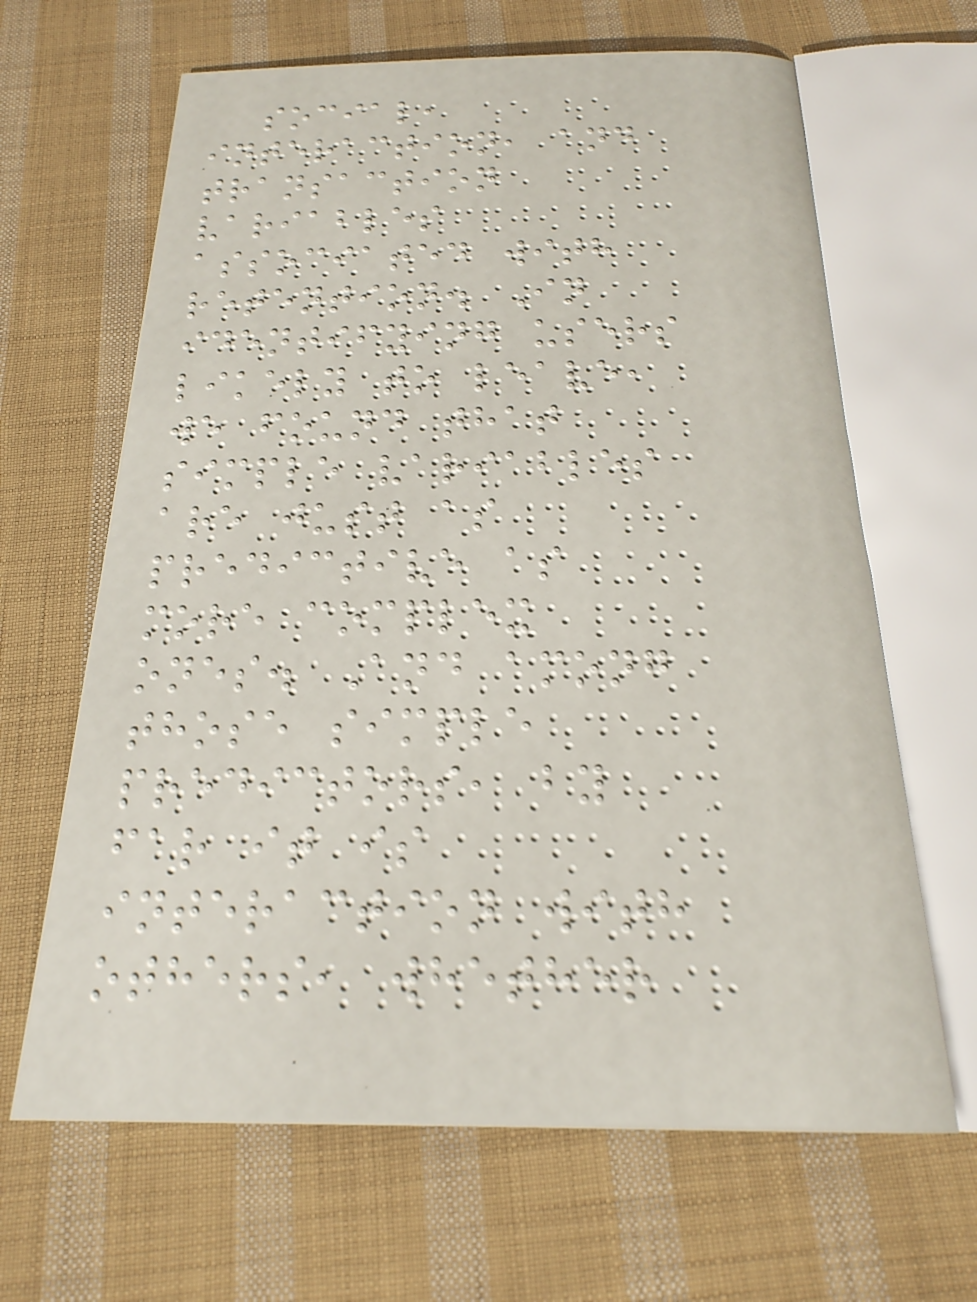social,
interaction, and
transaction
variables
associated with
retention. In
identifying users
likely to leave,
we found that
simple variables
are just as
predictive as
more complex
ones. And among
those simple
predictors, by
far it is
interaction with
others, whether
